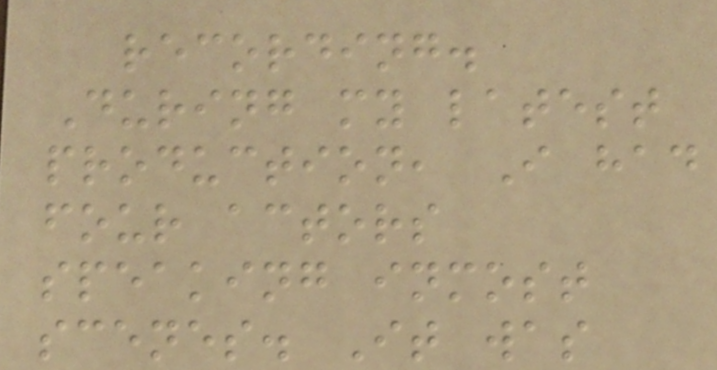recording.
During my latest
production, I had
four actors
speaking inmost
scenes. It was
